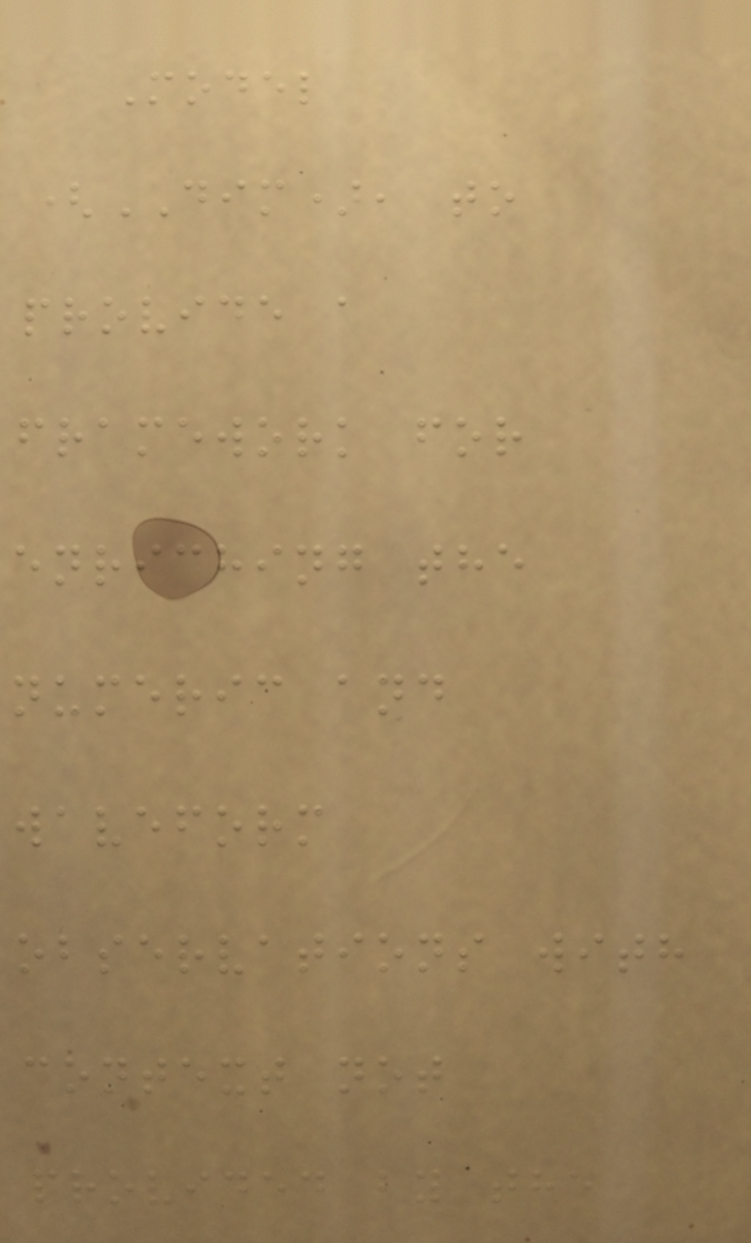Model
(DIM), to
provide a
framework for
enriching the
numeric and
waveform
observations with
context not
provided by the
